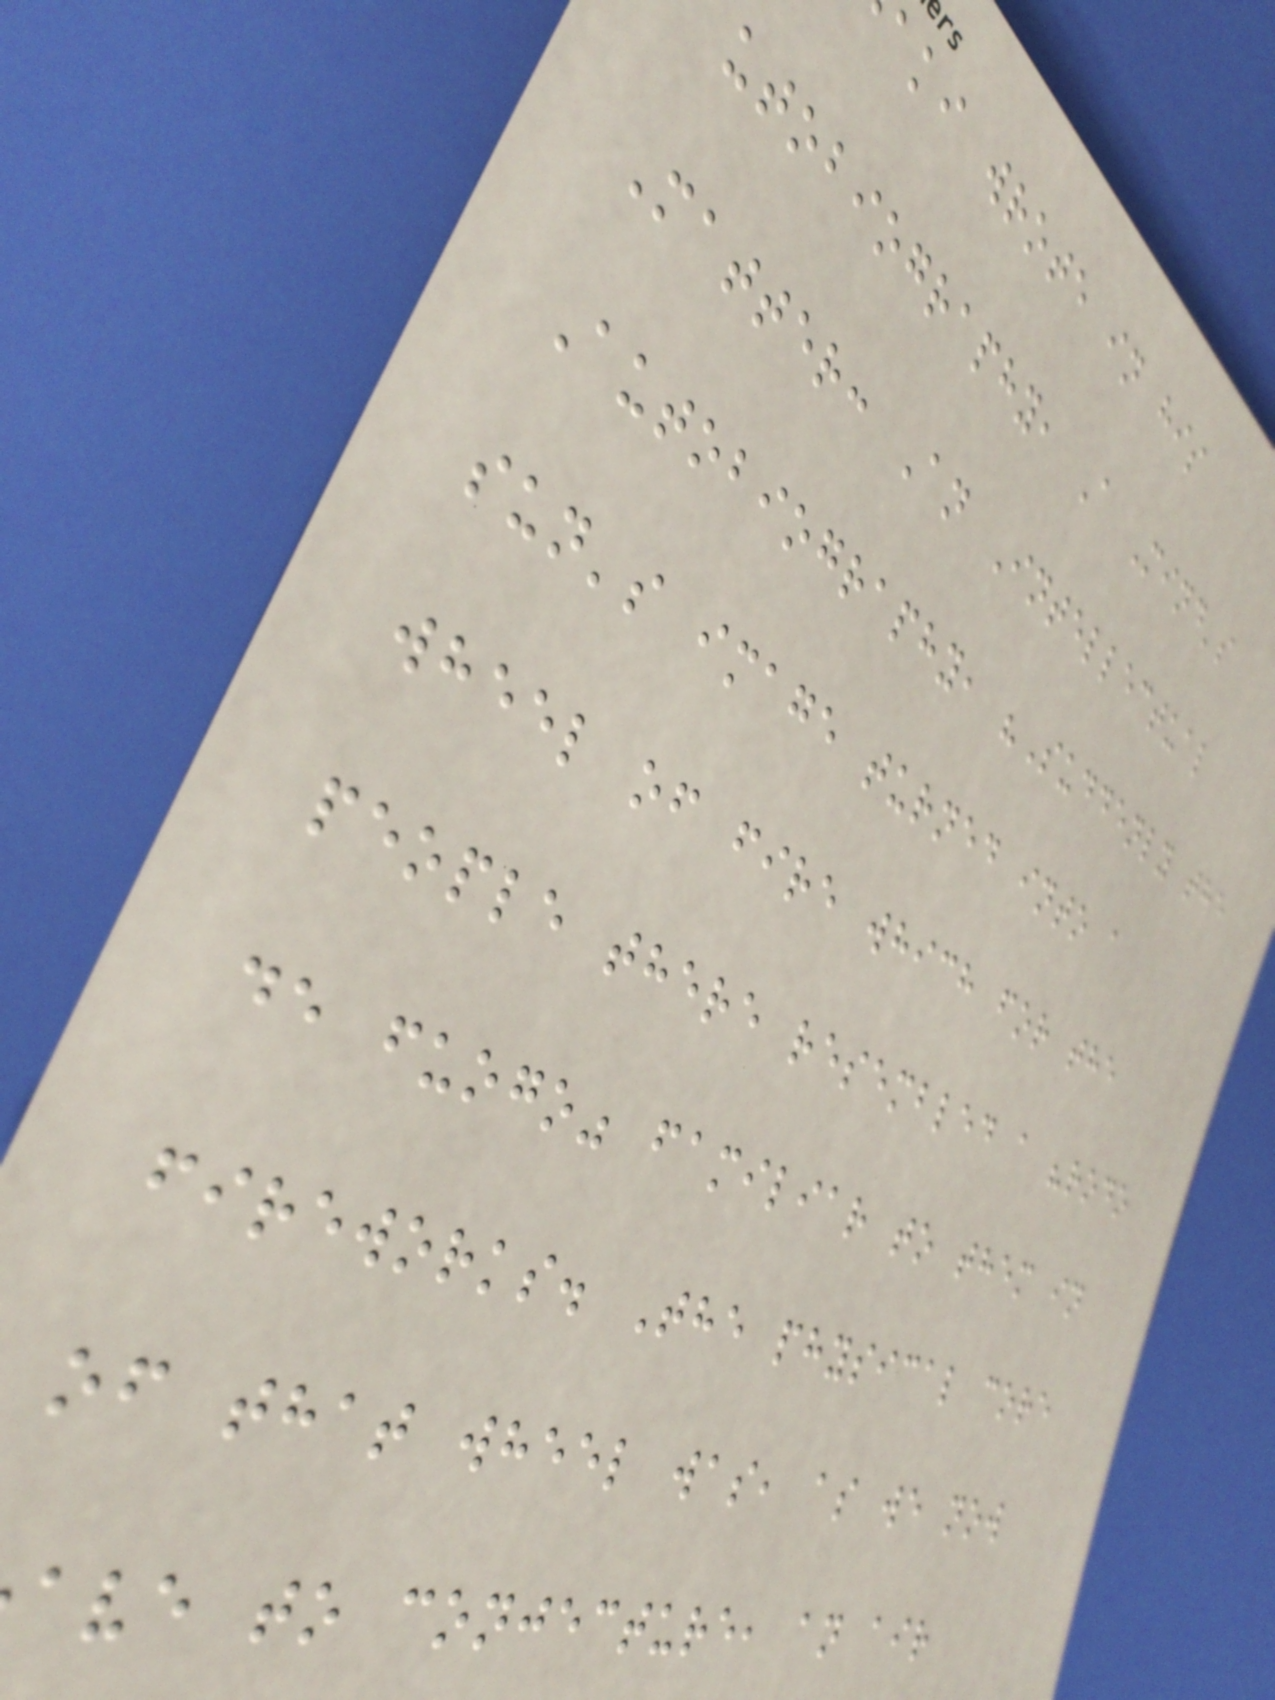aki wrote in his
utobiography, A Mind's
Matter: An Intellectual
Autobiography, "Suddenly the
sun's image turned into a
wheel of fire which for the
people there resembled a "rodo
de fuogo" familiar to them in
fireworks. The physical core
of that wheel was, as we now
ave to conjecture, an air
